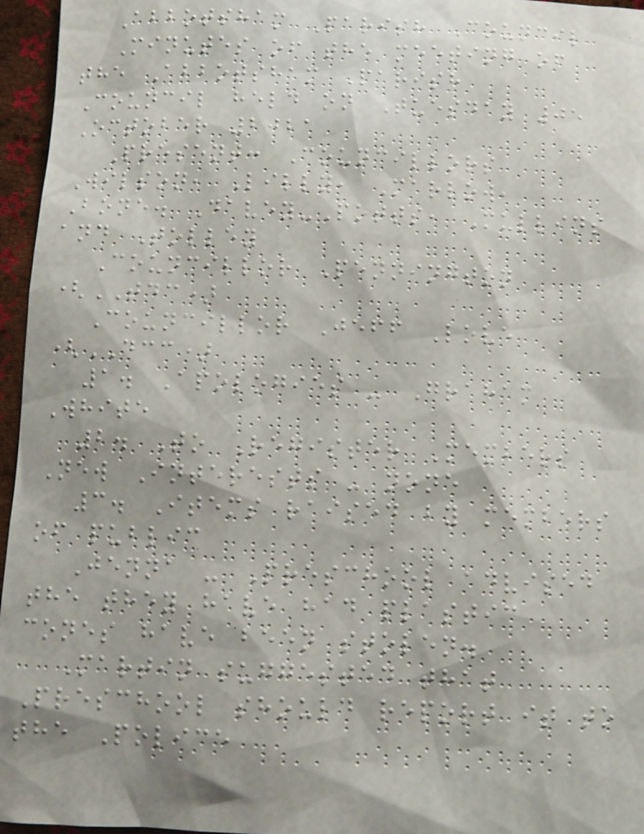Abbotsham Parish Council
Minutes of the meeting of
the Abbotsham Parish
Council held on Tuesday 05
October 2021
Present: Councillors
Wilson, Lilly, Marlow,
Bone. Davey-Potts, Mullins
and Tolley
Councillor Pennington
(TDC)
Councillor Jeff Love
(DCC)
1. Apologies - Graham
White
2. To Register Members
New Interests - none
3. Items raised by members
of public
Jenna - Preschool advised
the they have had plastic
cones have been stolen.
Martin suggested that
Preschool should report it to
the Police
